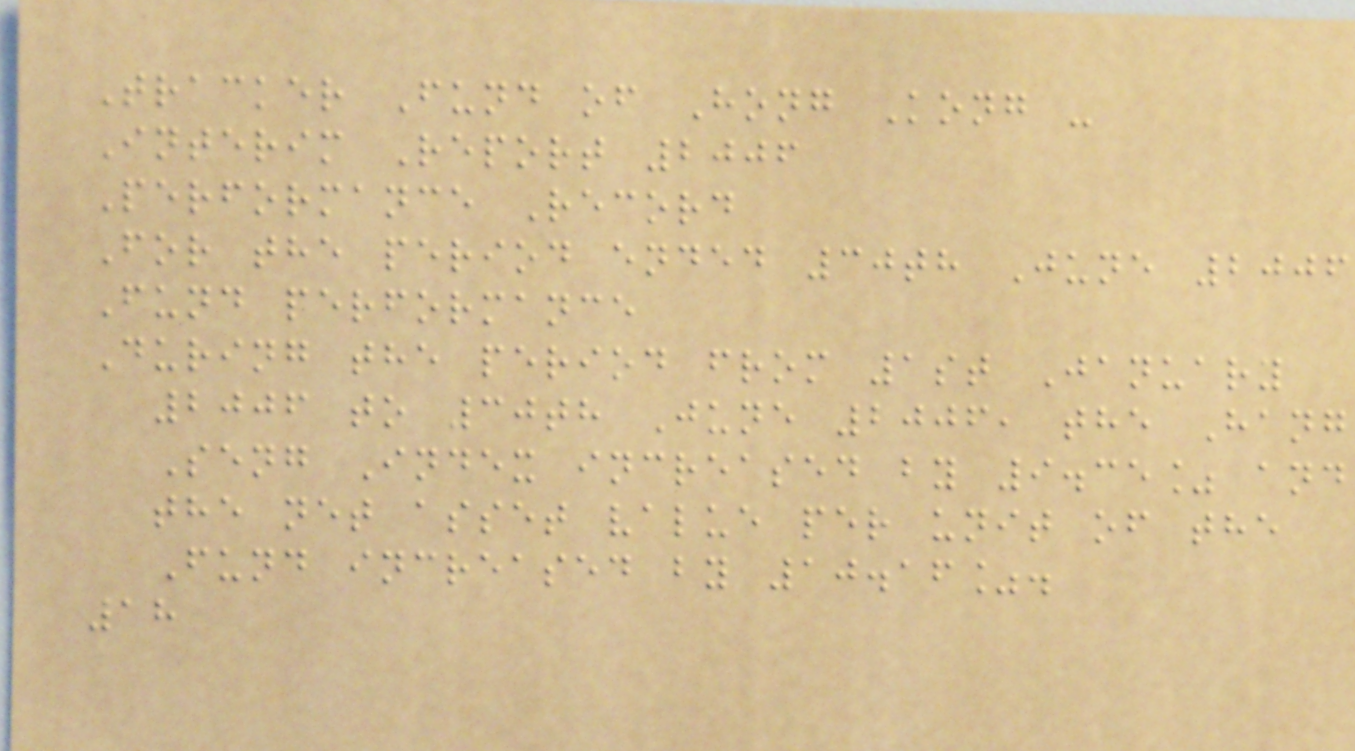Tracker Fund of Hong Kong -
Interim Report 2006
Performance Record
For the period ended 30th June 2006
Fund performance
During the period from 1st January
2006 to 30th June 2006, the Hang
Seng Index increased by 9.35% and
the net asset value per unit of the
Fund increased by 10.16%.
18
